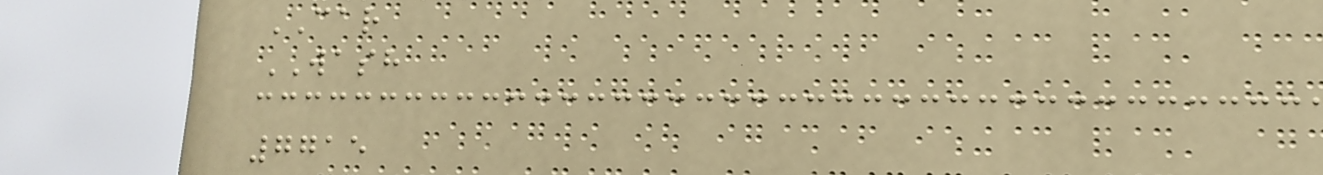CAR
WASH
7715
